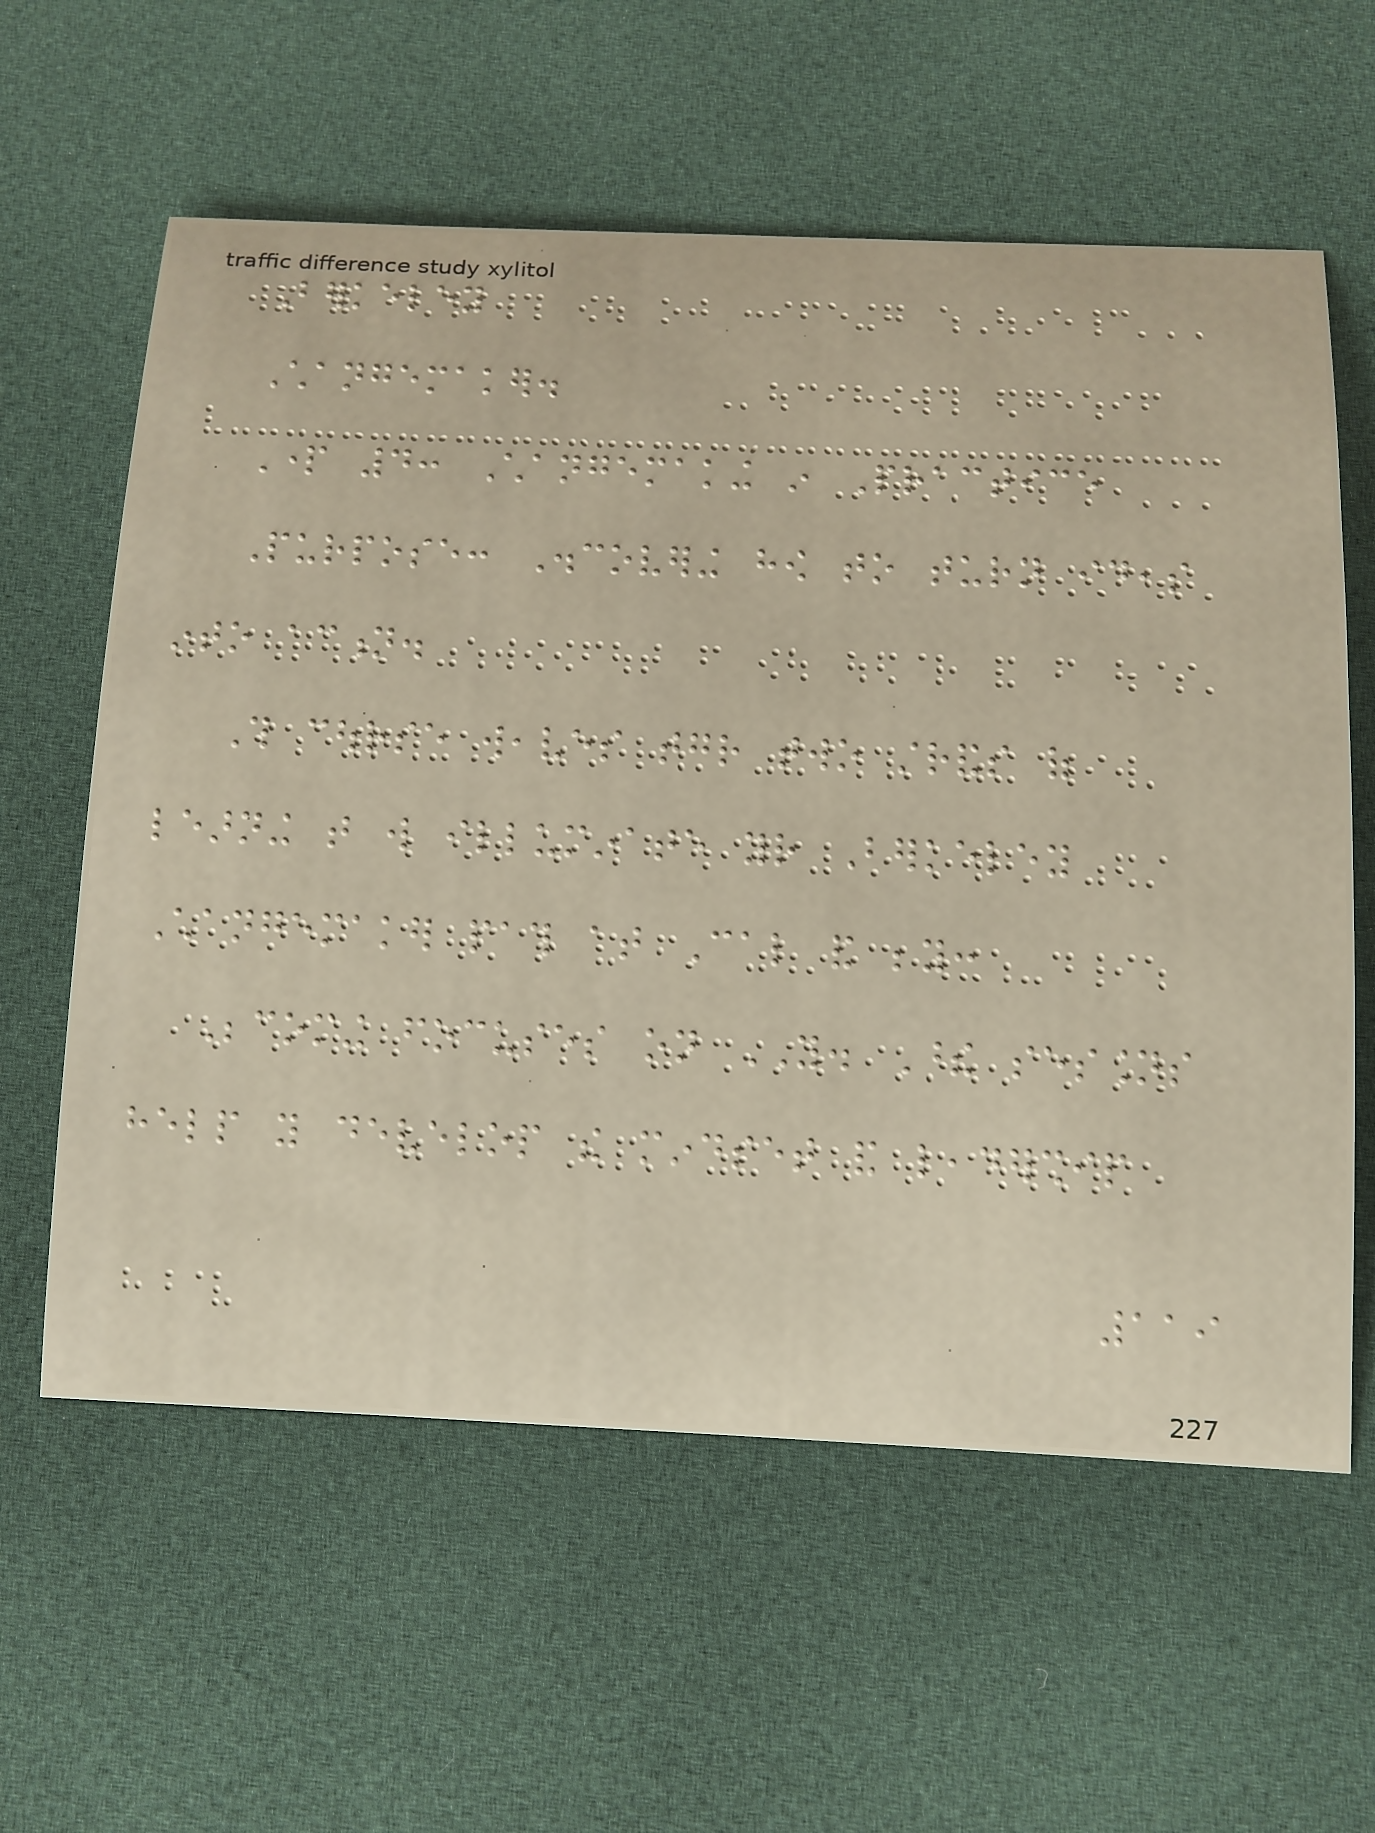Berkeley
Changemaker.
Part 4: Changemaking in Practice
Purpose: Discovering how to turn ideas
into action.
This course weaves together two strands of
learning that will illuminate your Berkeley
Changemaker path at Cal and beyond:
Becoming focuses on YOU. These sessions
help you develop the mindset and leadership
119
